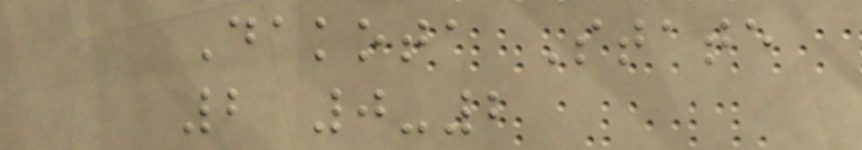Dakota State
2 0-2
